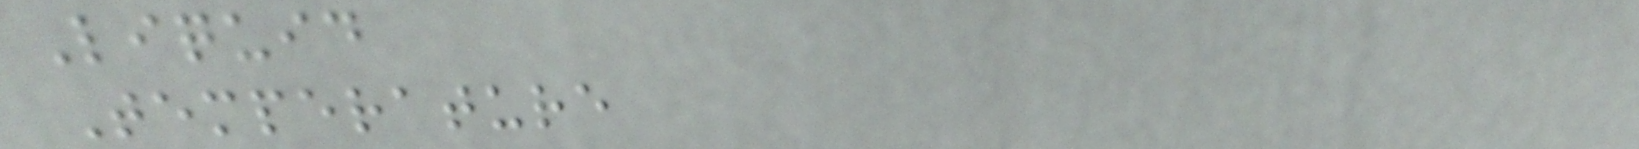Liquid
Temperature
